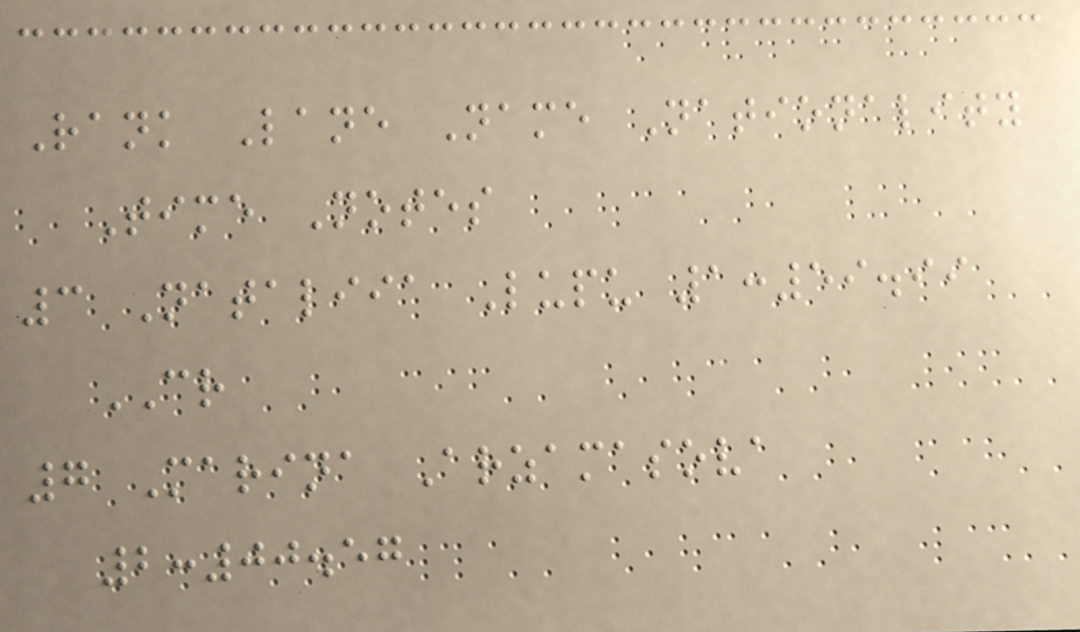Rank Lane Name Nationality
Time Notes
3 Nataliia Lupu 1:59.99
CR
7 Marina Arzamasova
2:00.57
